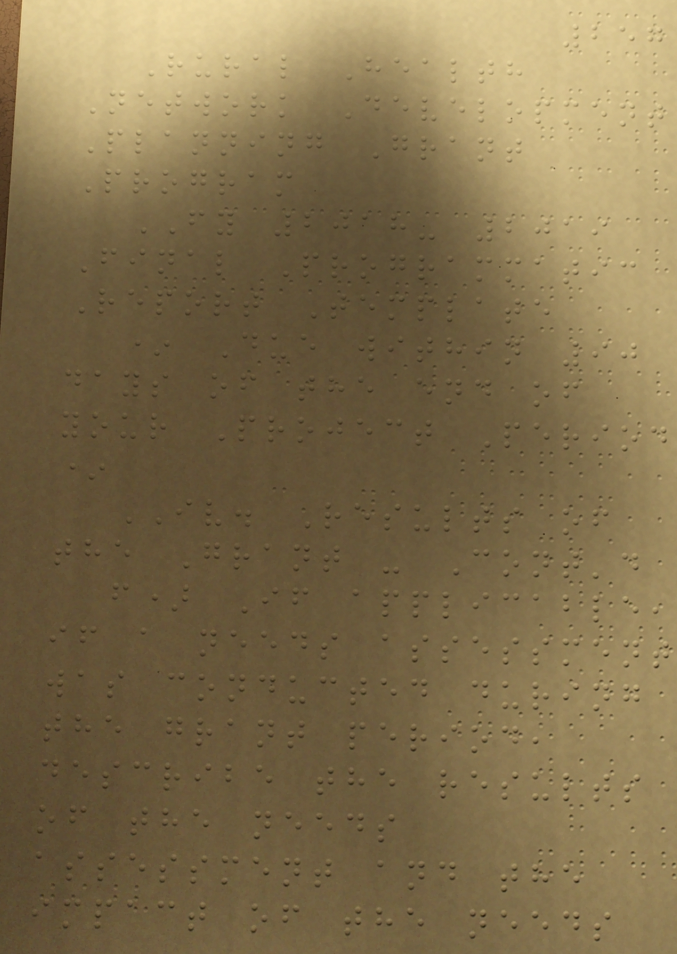257
Rural Health
Network Development
Planning Grant
Program
FY 2018- 2019
Final Programmatic
Report Template
* Due within 90
days of the end of
your Project Period
*
IV. Results of
the Grant - Cont'd
f) If applicable,
if a needs assessment
was conducted during
the grant period,
describe the results
of the needs
assessment and the
impact of the needs
